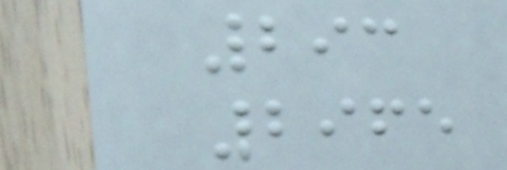293
2965
